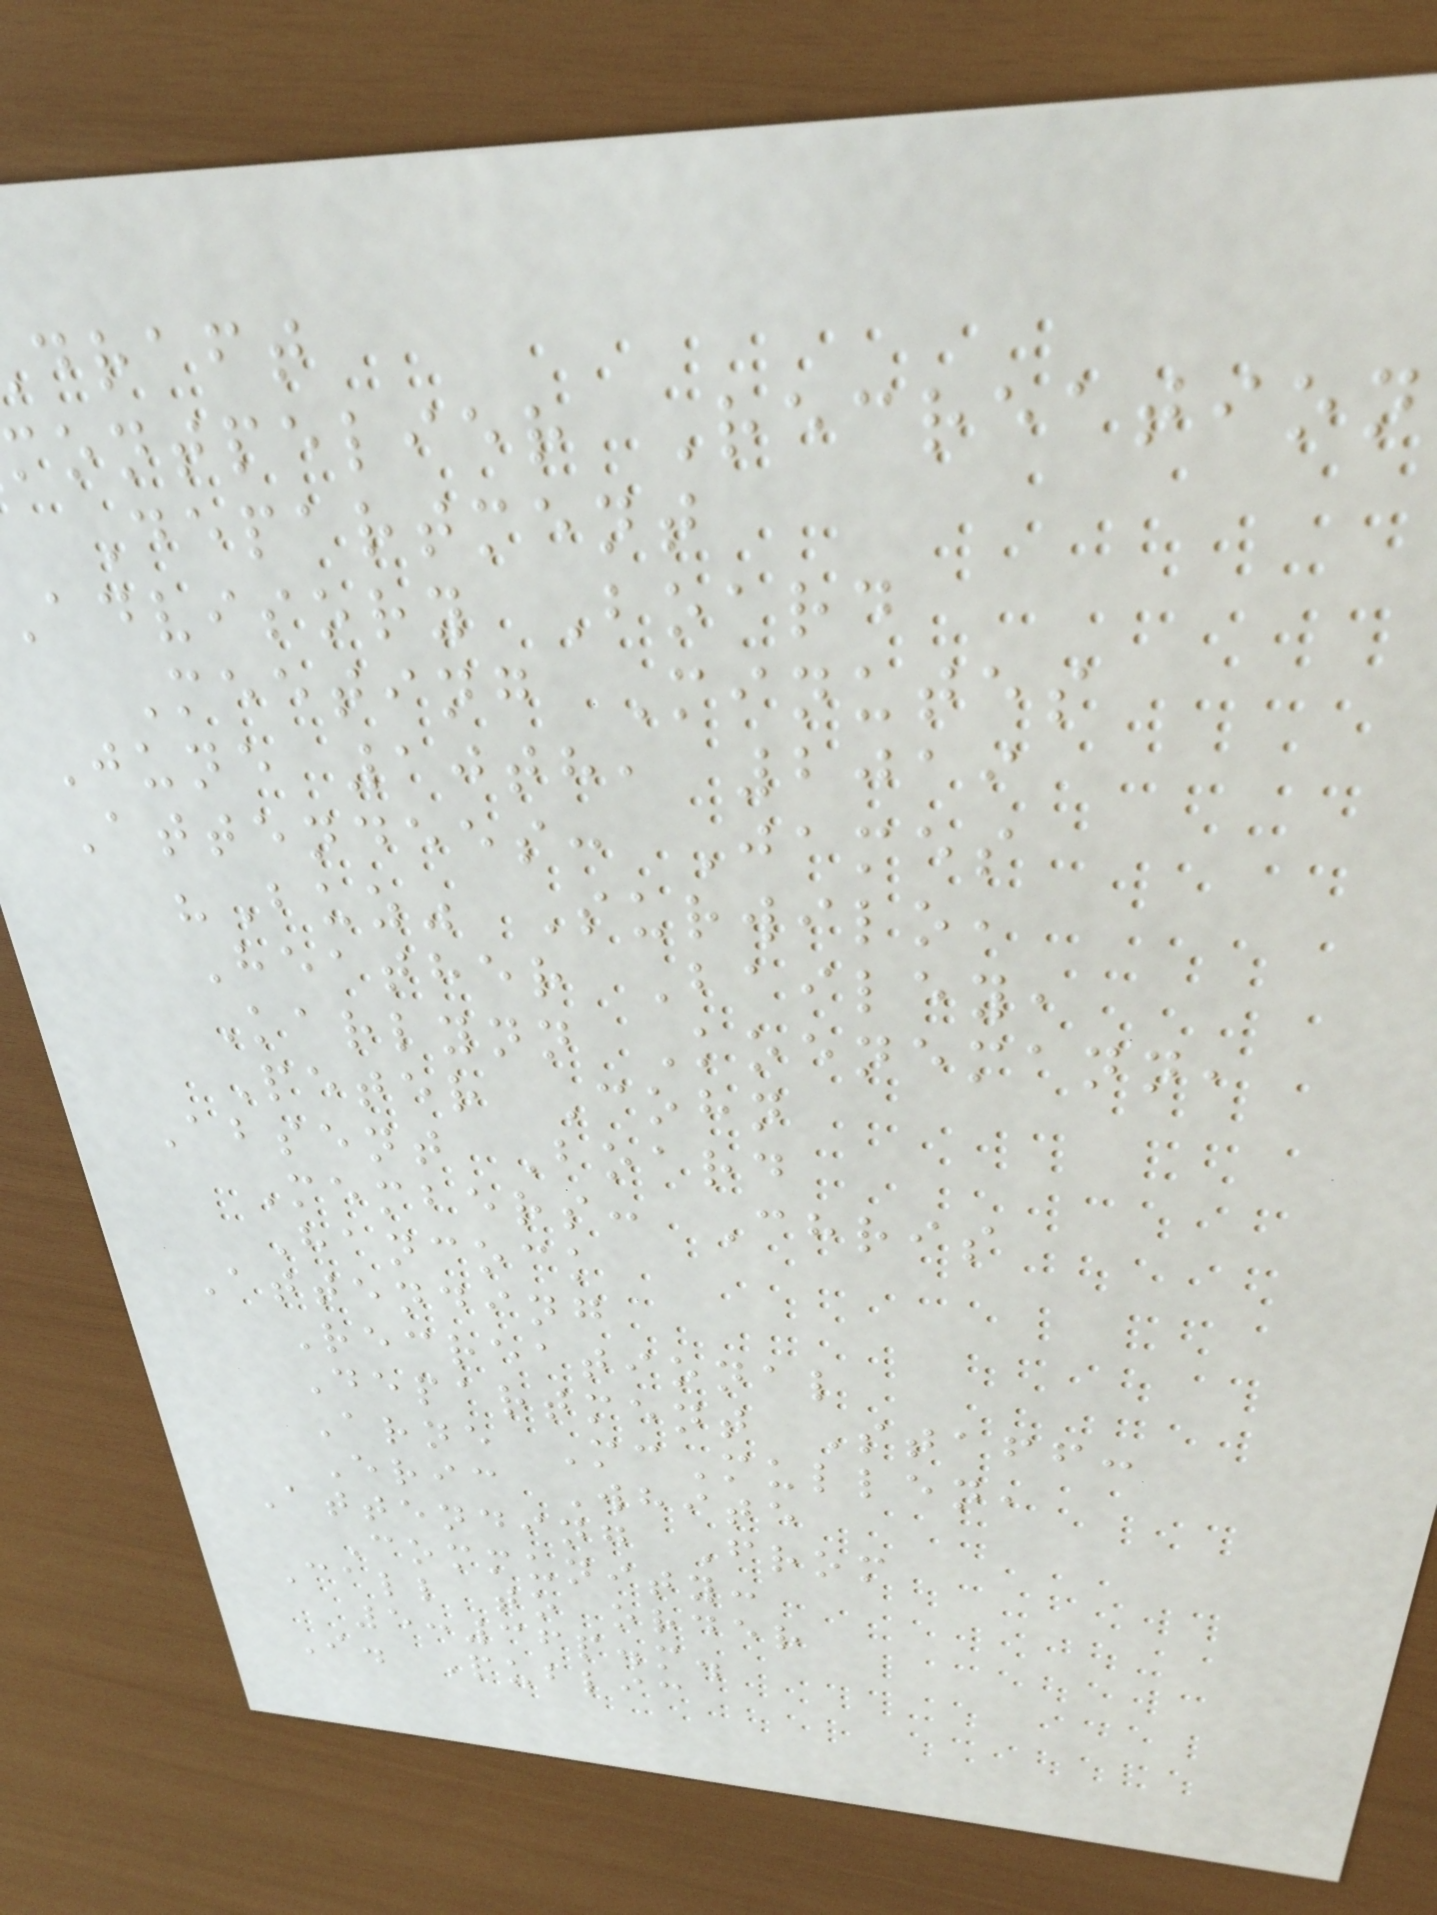draft
montpelier Recreation
Department
advisory Board
Meeting Minutes
June 10th, 2019
Attendees: James
"Buz" Surwilo,
Heather Bailey,
Karlynn Koenemann,
Peter Cohn
Absent Board
Members: Chris
Hancock
Attending
Recreational
Department Staff:
Arne McMullen,
Eric White
Attending From
Community:
Call to order
5:36p.m.
I. Public
